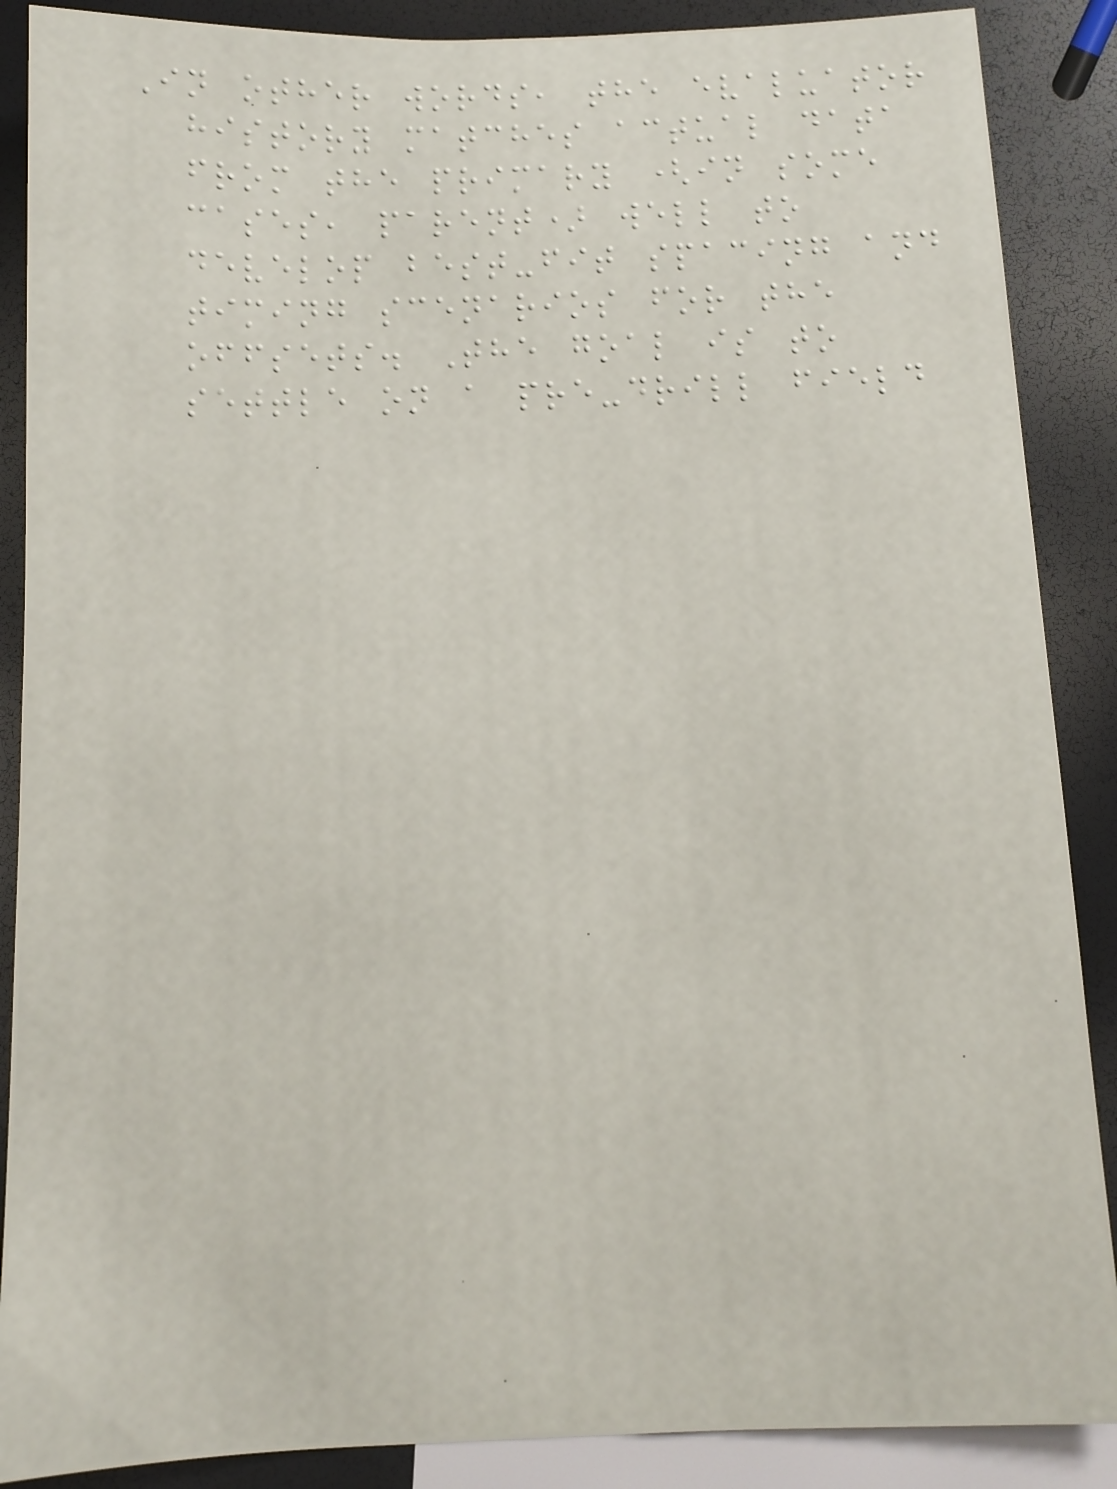In other words, the evaluator
history matches actual data
from the primary (in some
cases, parent) well to
develop best-fit spacing and
timing scenarios for the
offsets. The goal is to
settle on a pre-drill field
